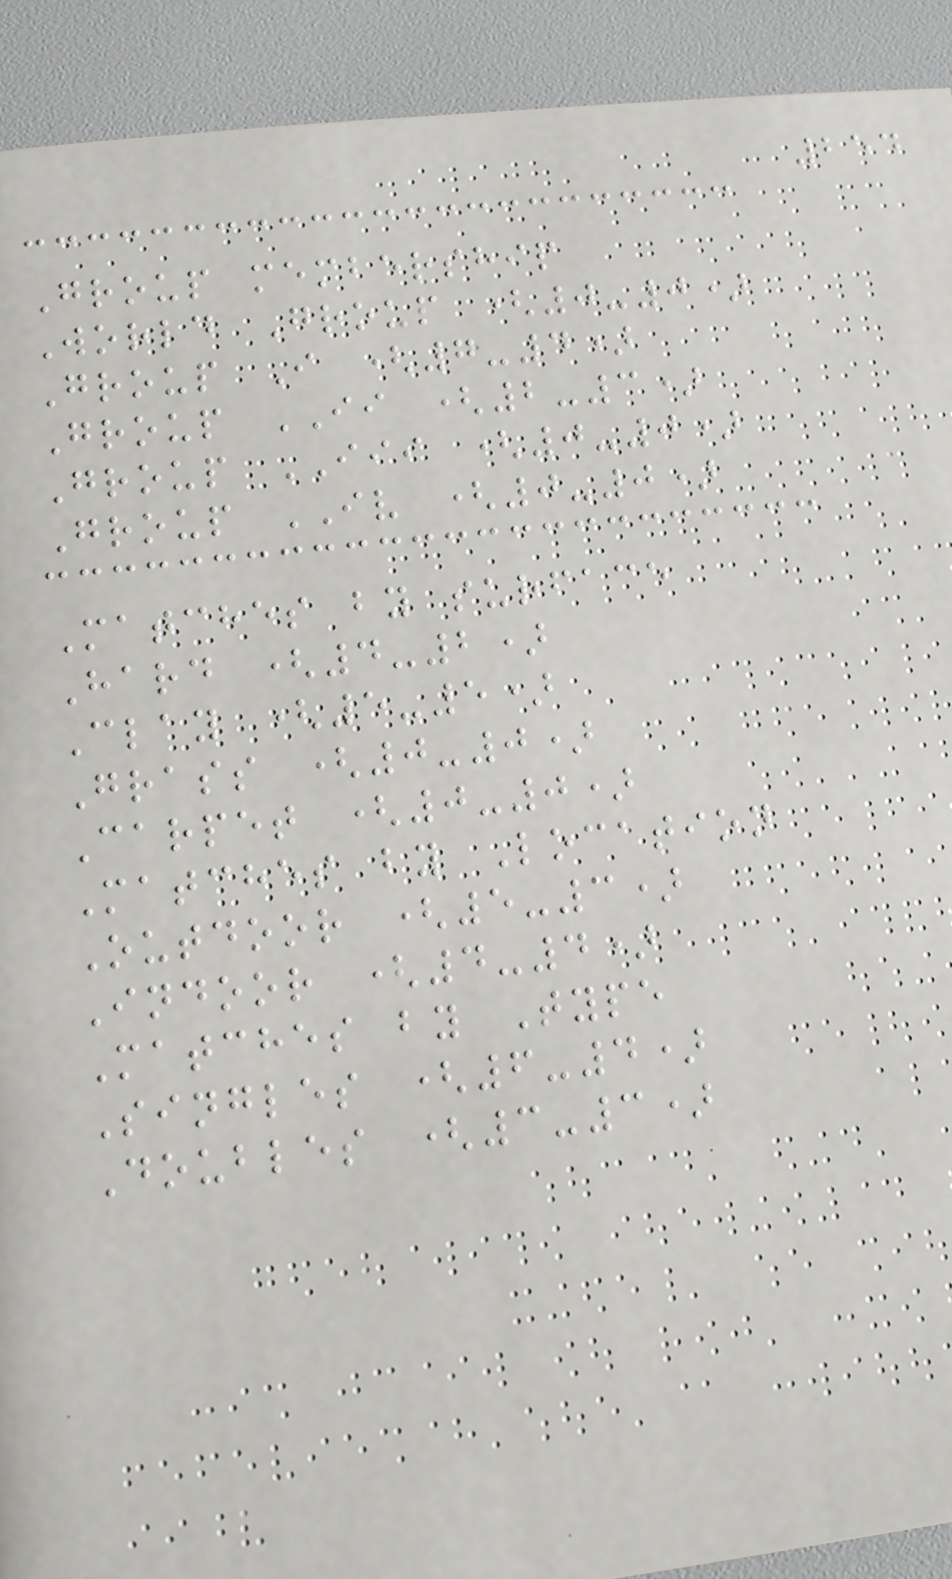254
Group membership
World Group (0-0)
Group I (7-4)
Group II (2-3)
Group III (0-0)
Group IV (0-0)
Matches by surface
Hard (4-2)
Clay (5-5)
Grass (0-0)
Carpet (0-0)
Matches by Location
Outdoor (5-3)
Indoor (4-4)
Matches by Type
Singles (6-4)
Doubles (3-3)
